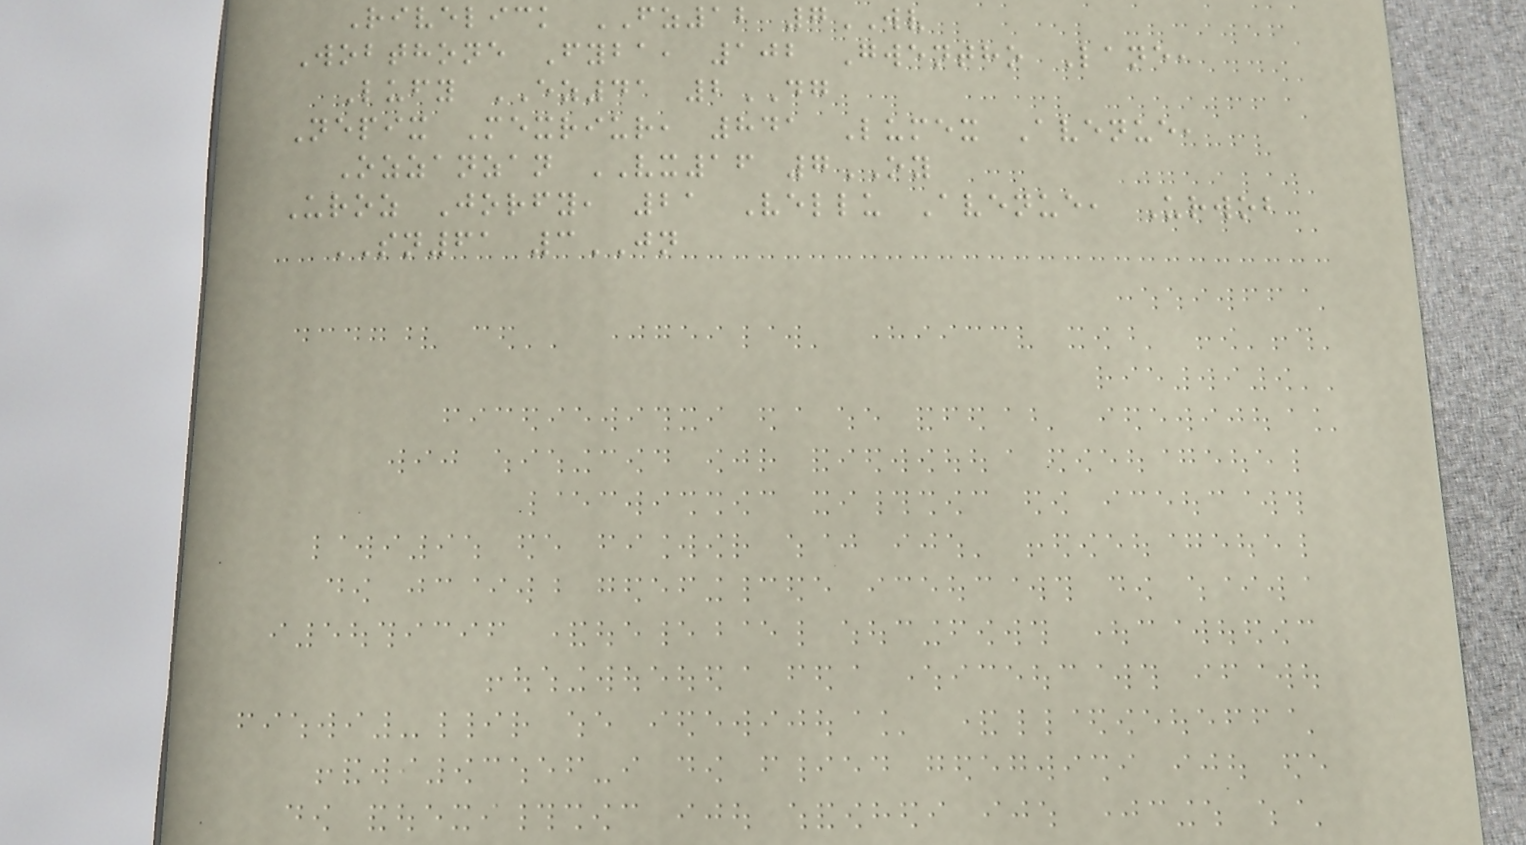Rivelick FZ12 7WV
Wobthone Fyba, 102 Gwentho Lane,
Lufy EZ41 2DG
Nepix Mexriur, 841 Lumex Avenue,
Ozzanzan VX16 7OY
Uroz Jorfy, 21 Vellu Avenue, Urwob
SN61 3JN
